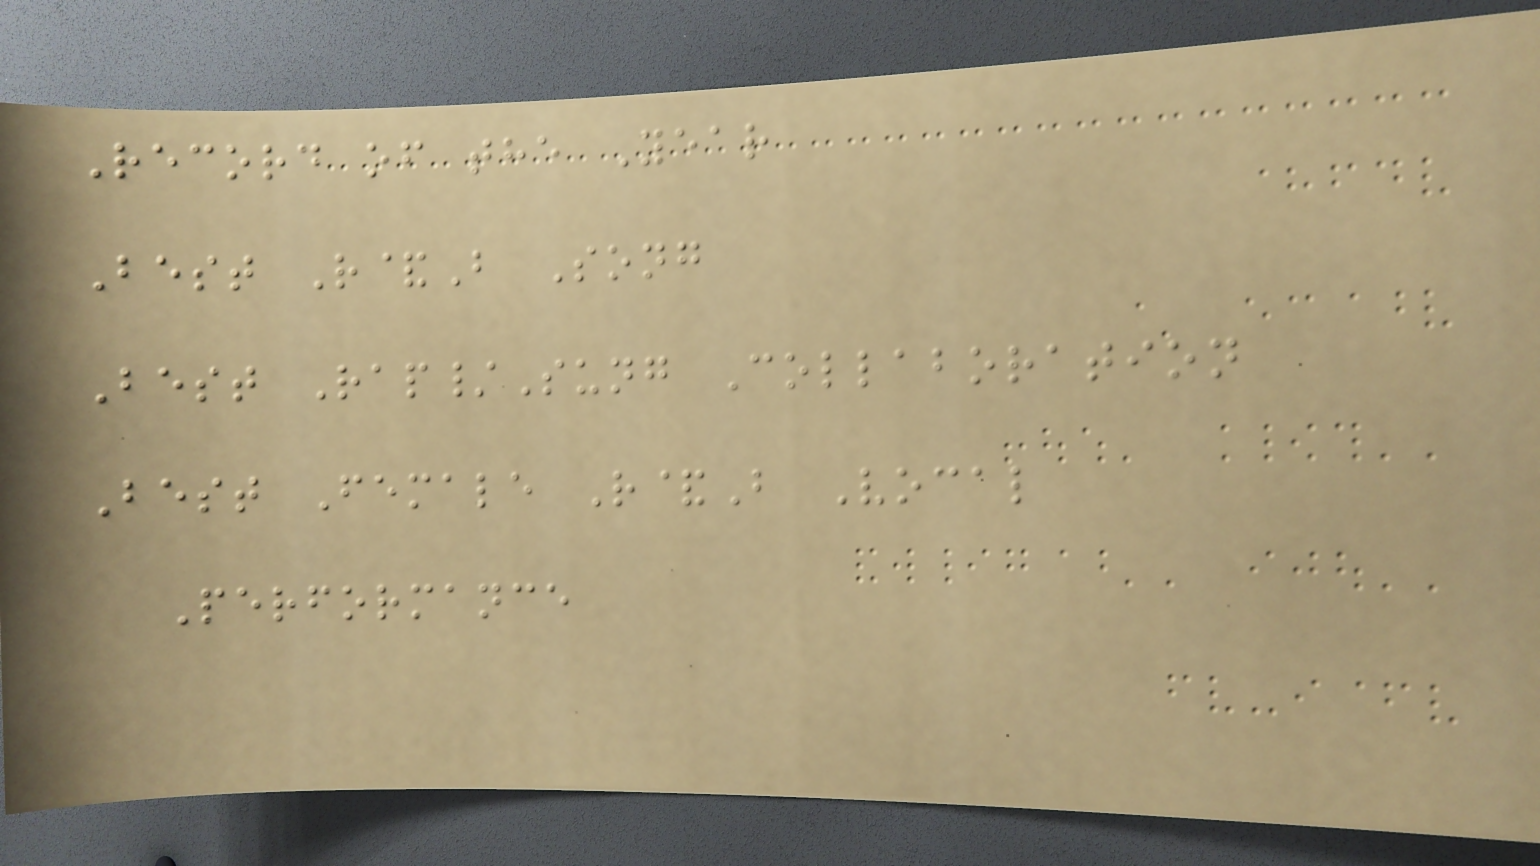Record of the Year
Best R&B Song
Best Rap/Sung Collaboration
Best Female R&B Vocal
Performance
